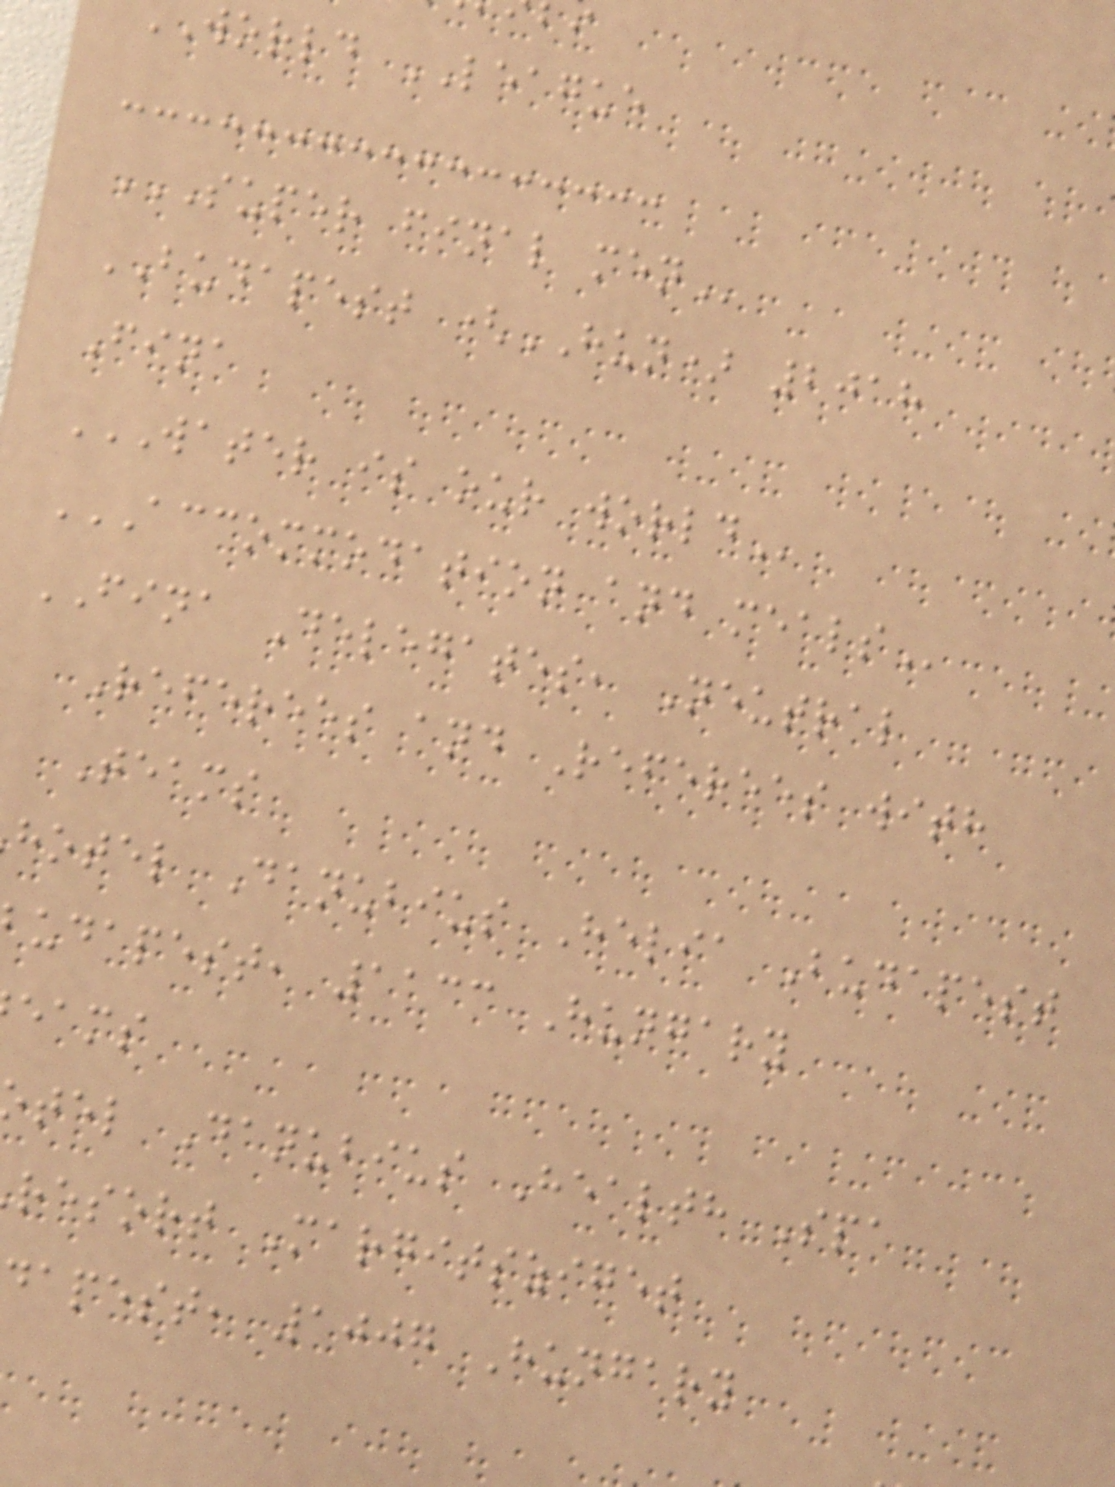world LEAGUE
SUPER FINAL MEN
BUDAPEST (HUN) 2018
Fina
WATER IS OUR WORLD
ACCOMMODATION AND MEALS
FINA Delegates, Neutral
Referees and Referees with
Teams
hotel Danubius Helia Budapest
udapest, 1133 Hungary
eams
tel Danubius Health Spa
resort Margitsziget
apest, 1007 Hungary
